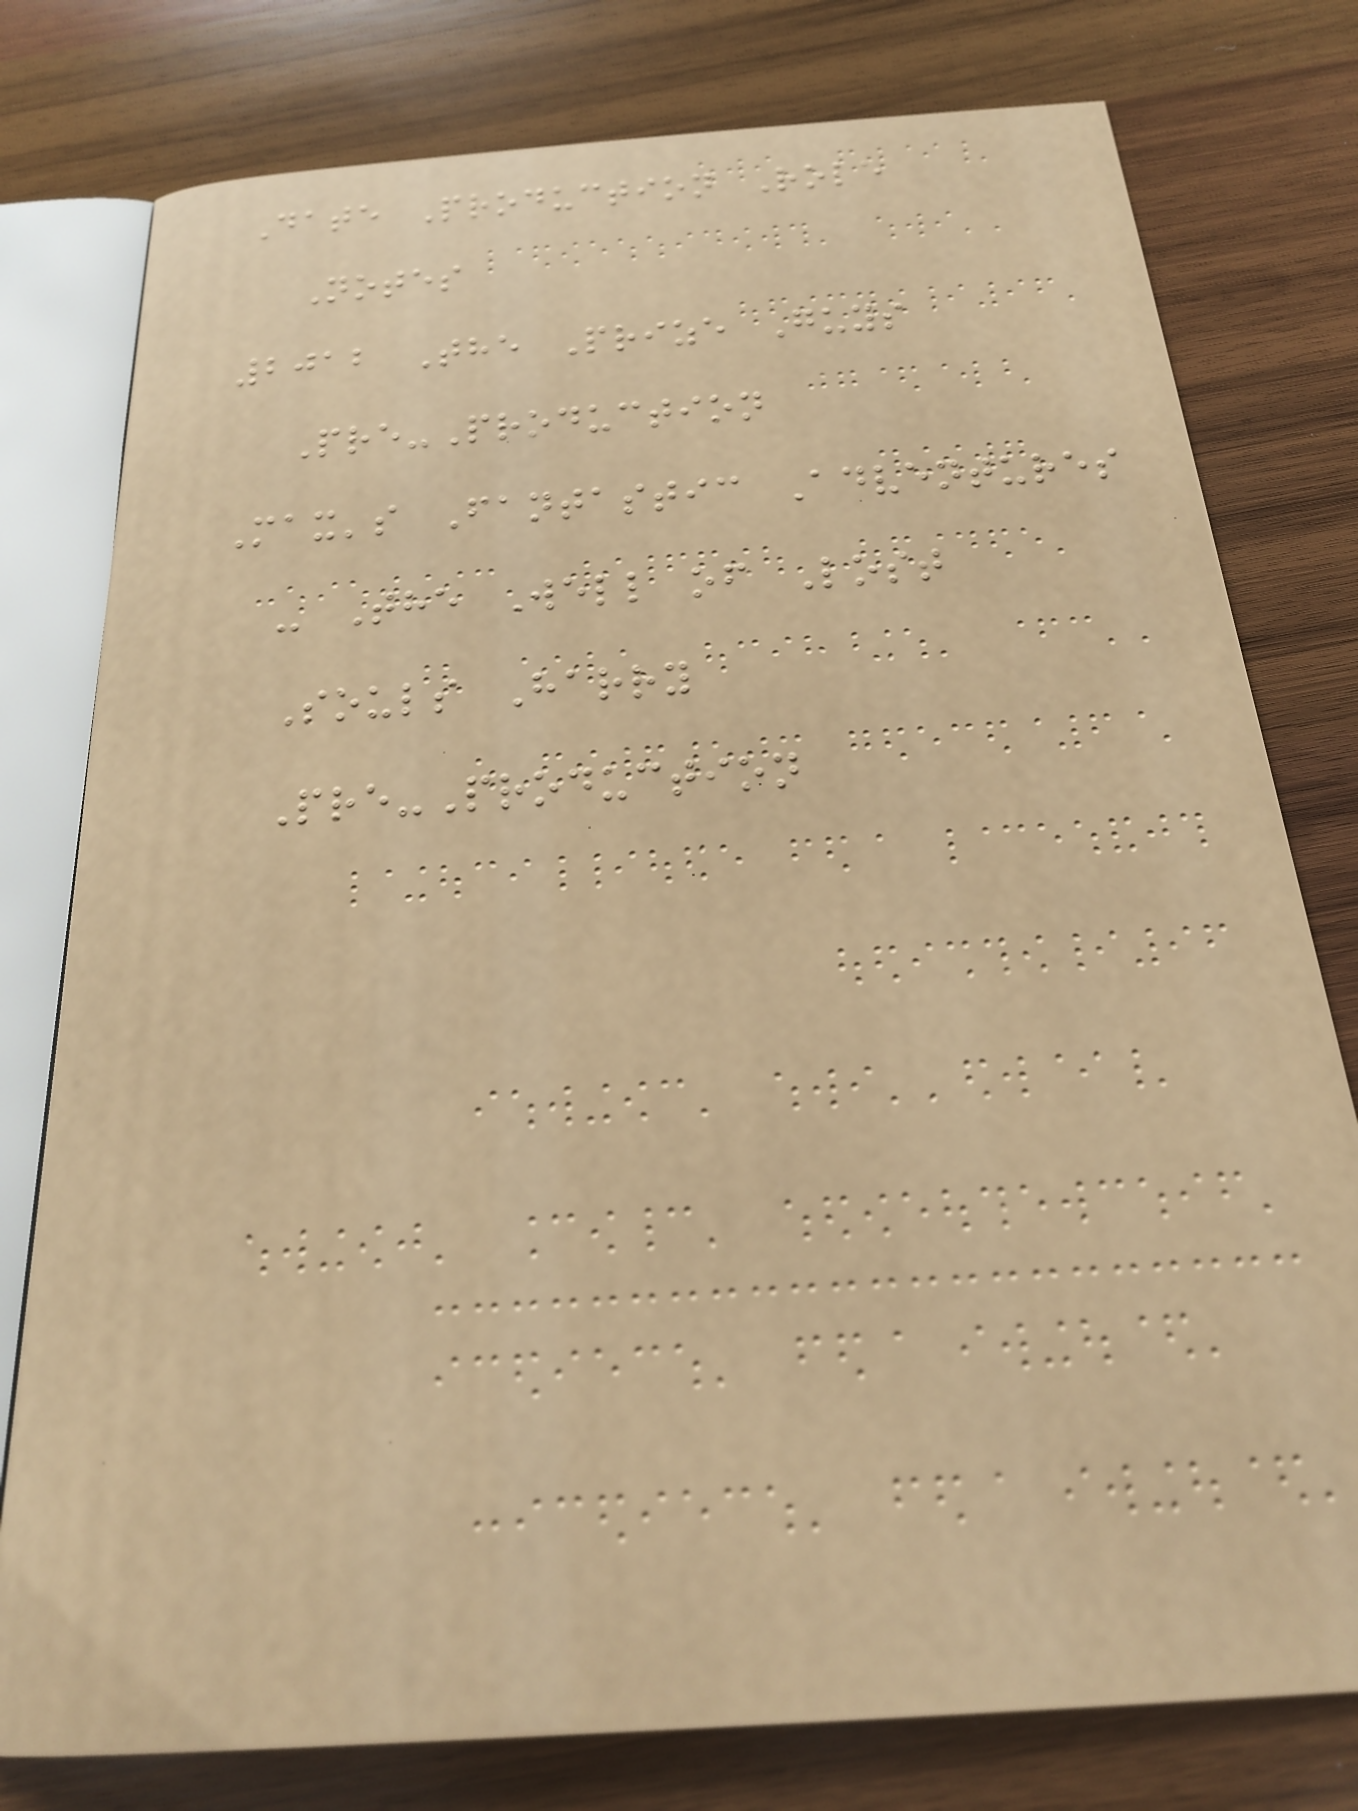Date Production Role
Notes
2012 The Prize Guys
Pre-Production
Max's Fantastic Adventures
- The Well of Lost
Souls Harry
Pre-Production
